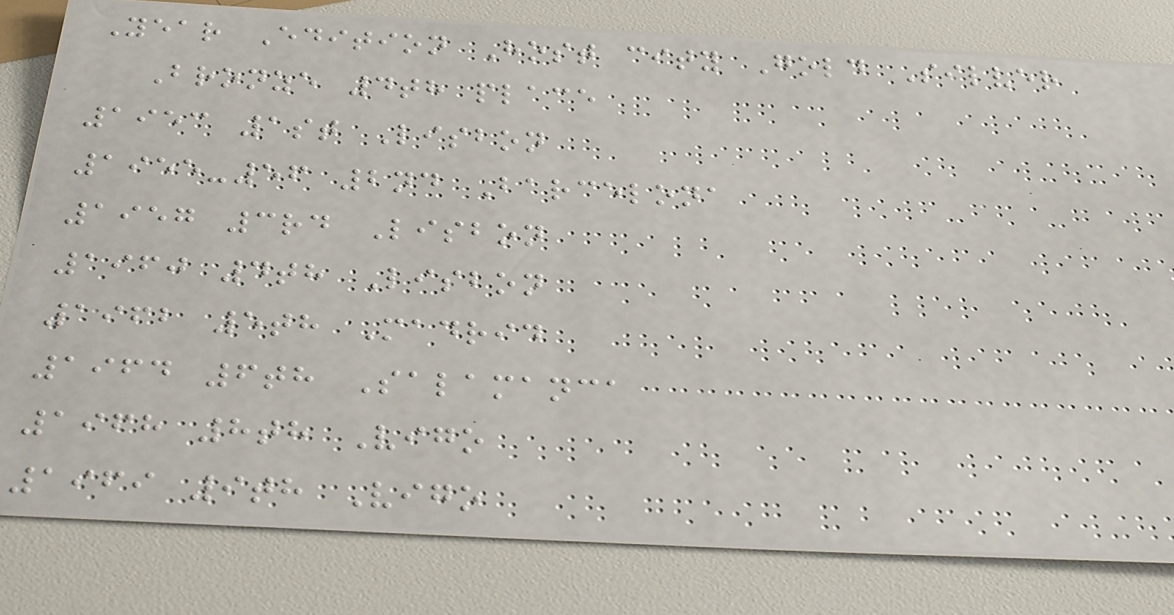Year Edition Host city Gold Silver
Bronze 4th place
1953 1st Lisbon
1955-56 2nd Barcelona
1957 3rd Lisbon
1960 4th Lisbon
1962 5th Madrid
1964 6th Salamanca
1968 8th Vigo
1969 9th Vigo
